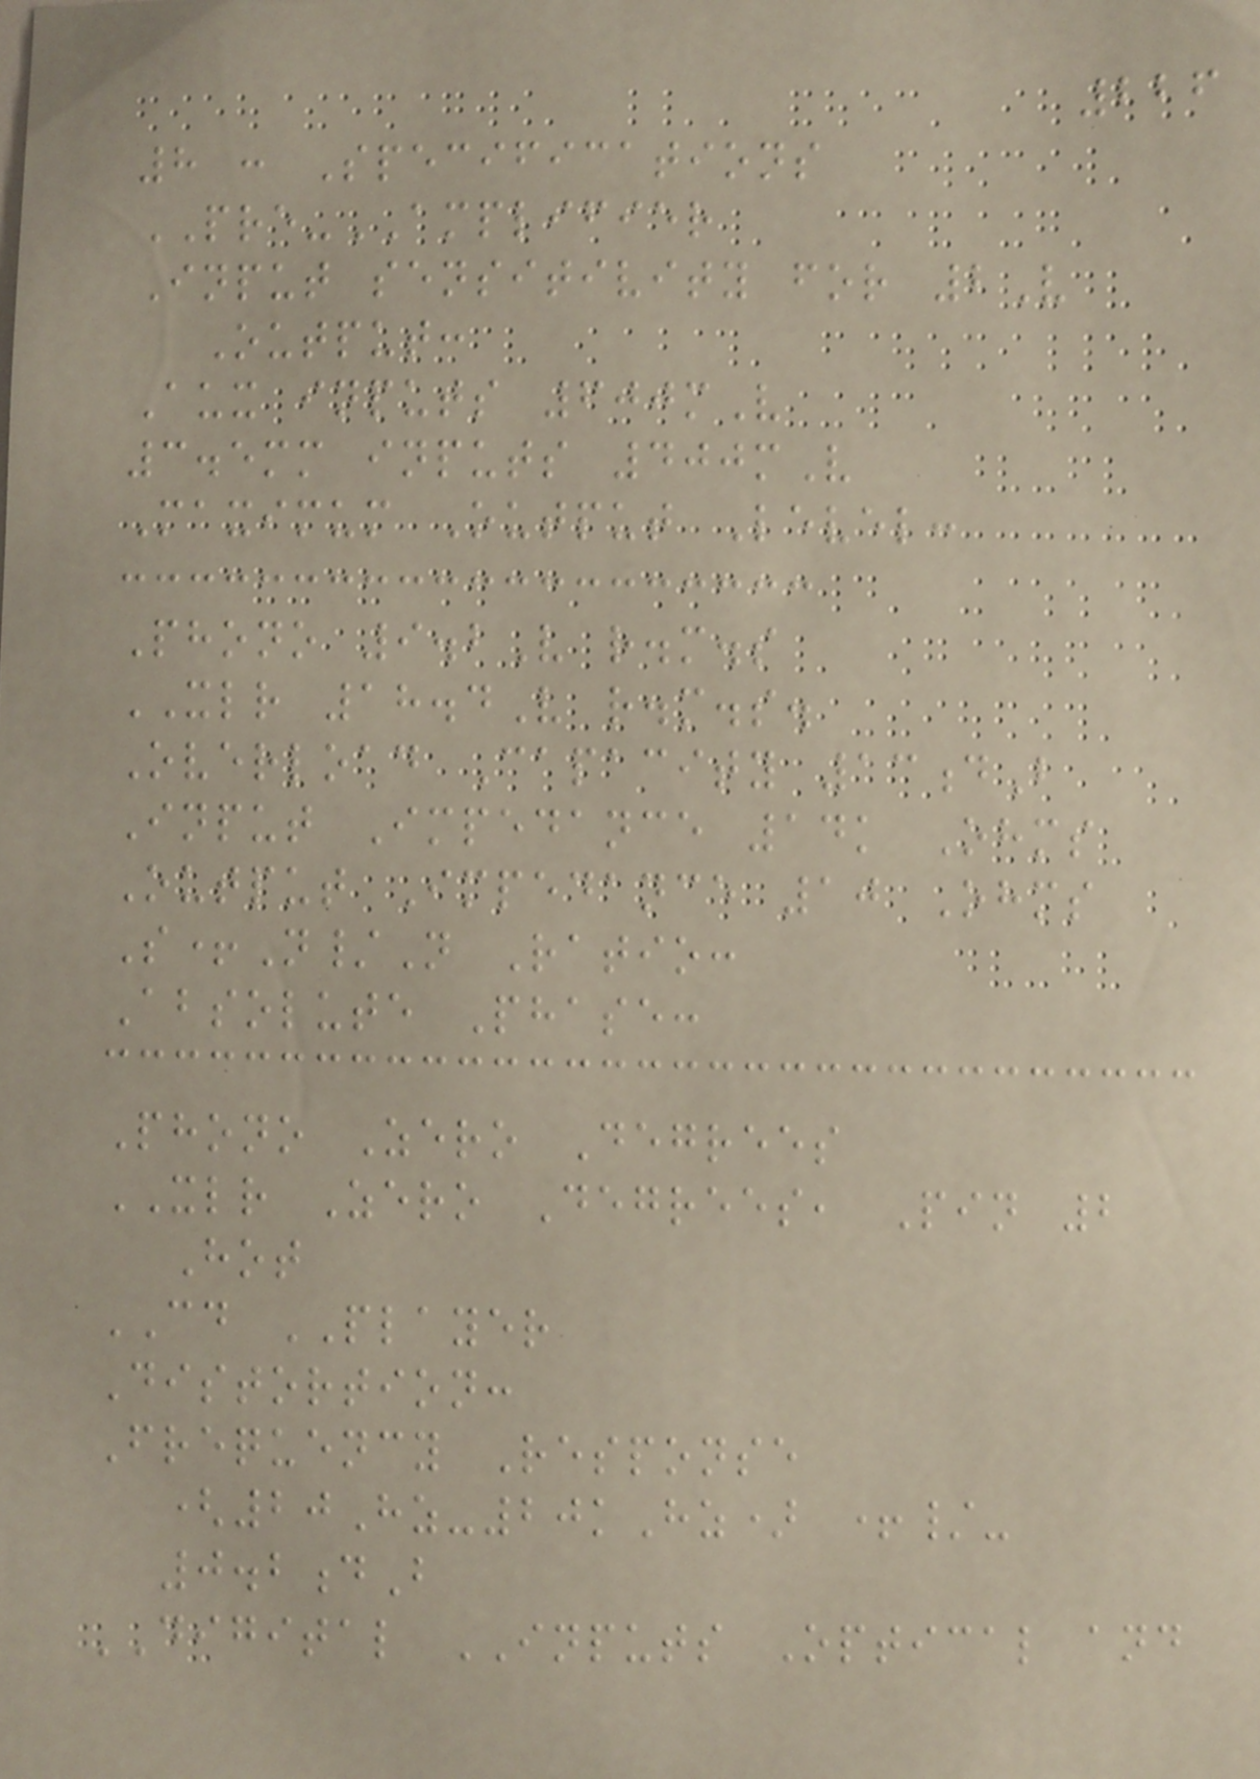226
8 : Specifications
PRE-AMPLIFIER
Input sensitivity for 2V
Output:
Aux inputs 600mV
3.5mm inputs 400mV
Maximum Output Level:
Phono 9.2V r.m.s
XLR 18.4V r.m.s.
Overload Capacity 13dB
Input Impedance 14k Ohms
Output Impedance 10 Ohms
S+N/N Ratio:
Absolute Phase:
Phono Zero Degrees
XLR Zero Degrees, Pin 2
Hot
CD PLAYER
Distortion:
Frequency Response
(20Hz-20kHz) +/-
0.2dB
DIGITAL INPUTS Optical and
